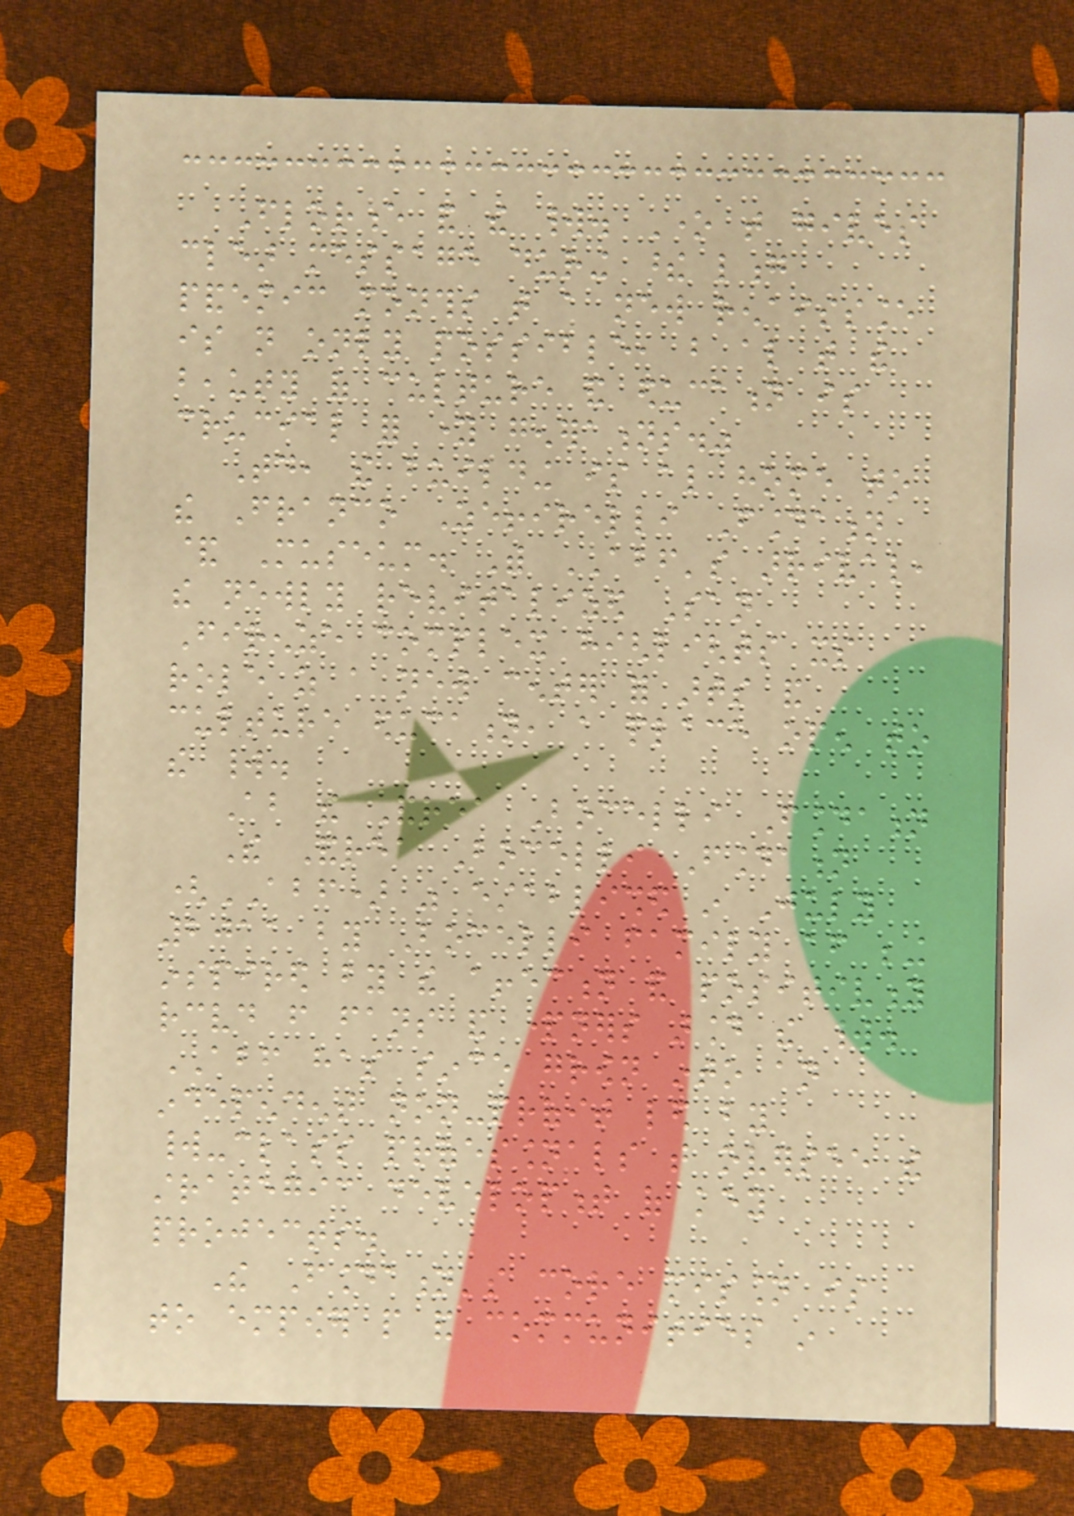Florence and the world. One that gives
clear message during these long
pandemic months that a new renaissance
is not only possible, but also that the
beauty of culture and education is
crucial for young generations."
Today, the building is also home to
the Franco Zeffirelli Foundation
& Museum. With ABF's arrival,
the newly revitalized San
Firenze complex highlights its
role as a new center for arts and
culture education, a place open to
the world.
About the Andrea Bocelli Foundation
The Andrea Bocelli Foundation
(ABF) was established in July
2011 by Bocelli family after being
inspired by the affection and positivity
received from fans and partners around the world.
ABF has since grown into an
independent non-profit led by
world-class professionals that oversee the
strategic development of key
projects.
The Foundation's core mission is
to empower people and communities in
